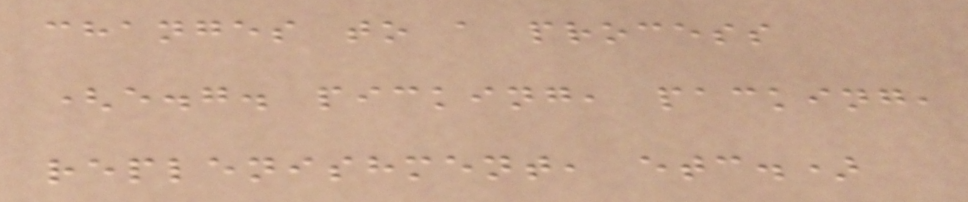changes to a process
(e.g. picking, packing,
replenishment, etc.)
